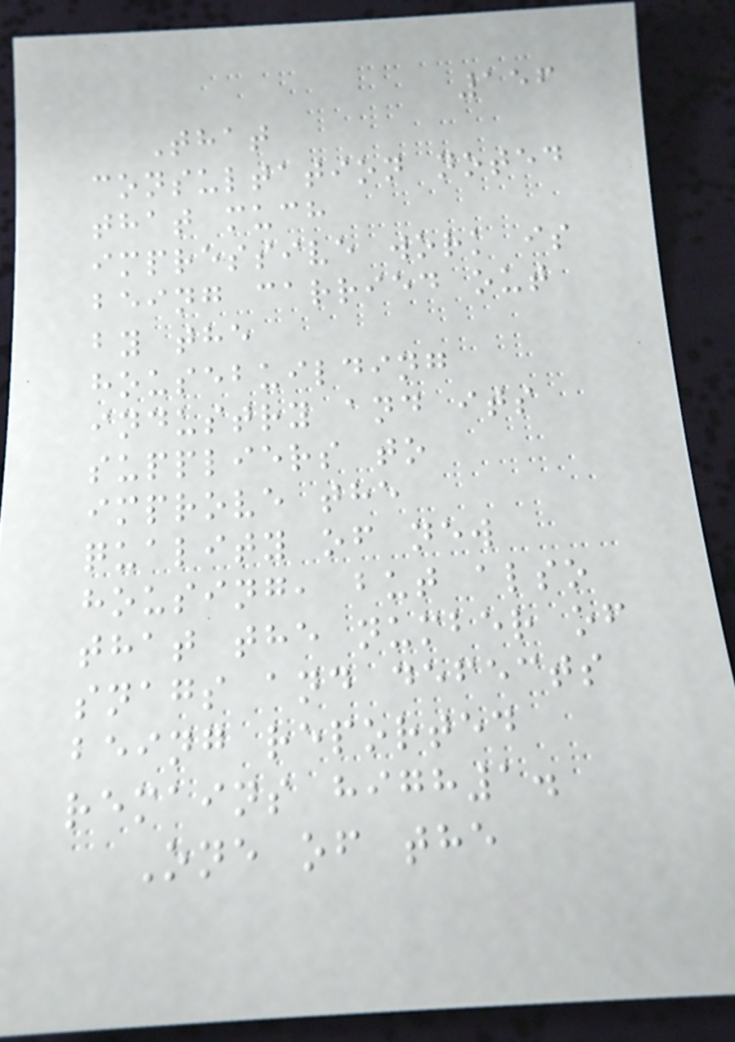156
That
consultation noted
that much
impressive work is
being carried out
by the
housebuilding
industry and its
suppliers to
improve the
quality of new
housing, but also
that the number of
snags and defects
being reported
remains high1.
One of the
